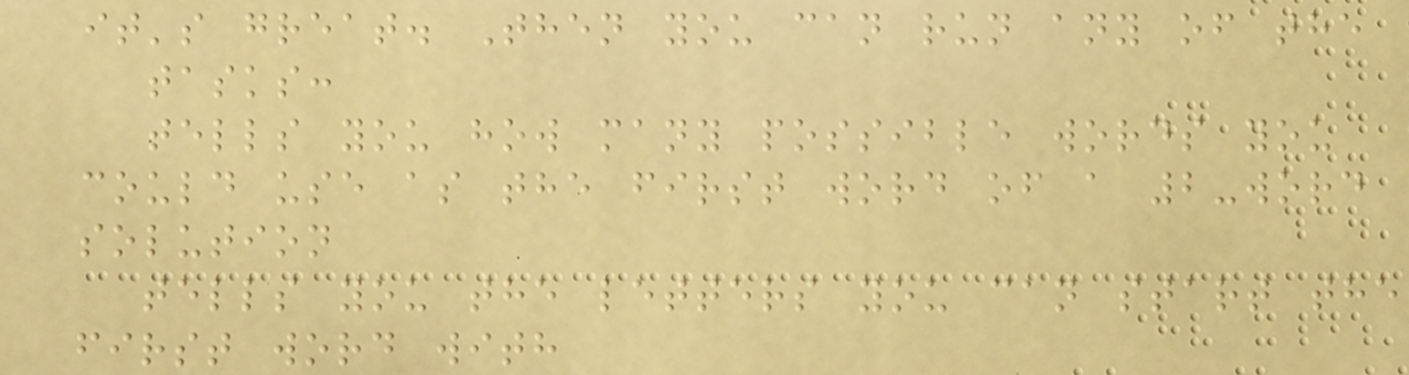it's great. Then you can run any of the
tasks:
tells you how many possible words you
could use as the first word of a 2-word
solution
tells you the letters you can start the
first word with
